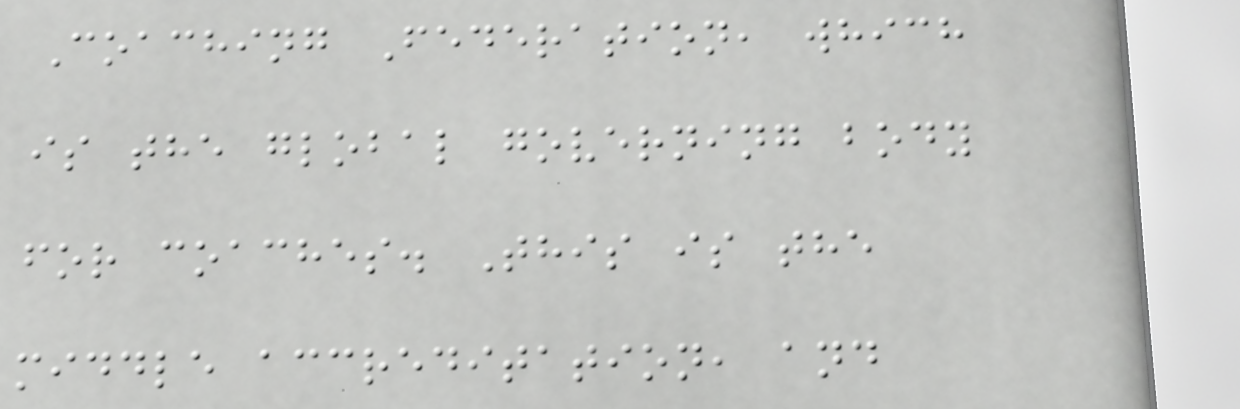Coaching Federation, which
is the global governing body
for coaches. This is the
middle accreditation, and
